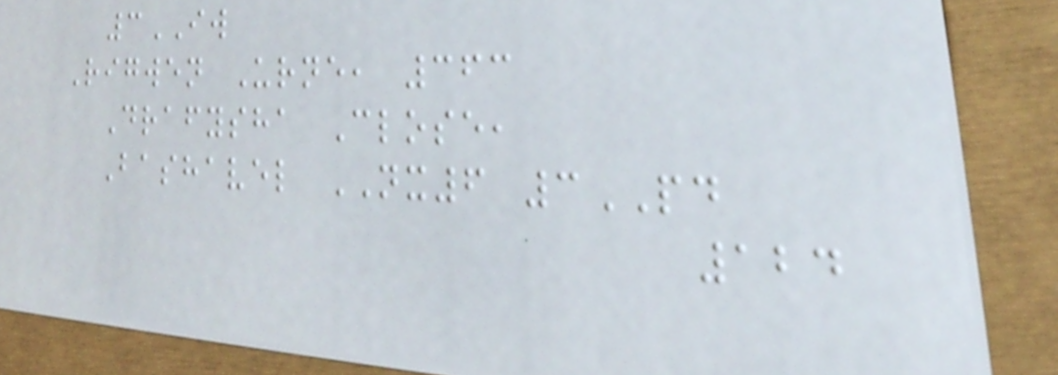3IW
Rigwen Urne, 363
Drafysha Close,
Bashavel NX6 3PD
124
